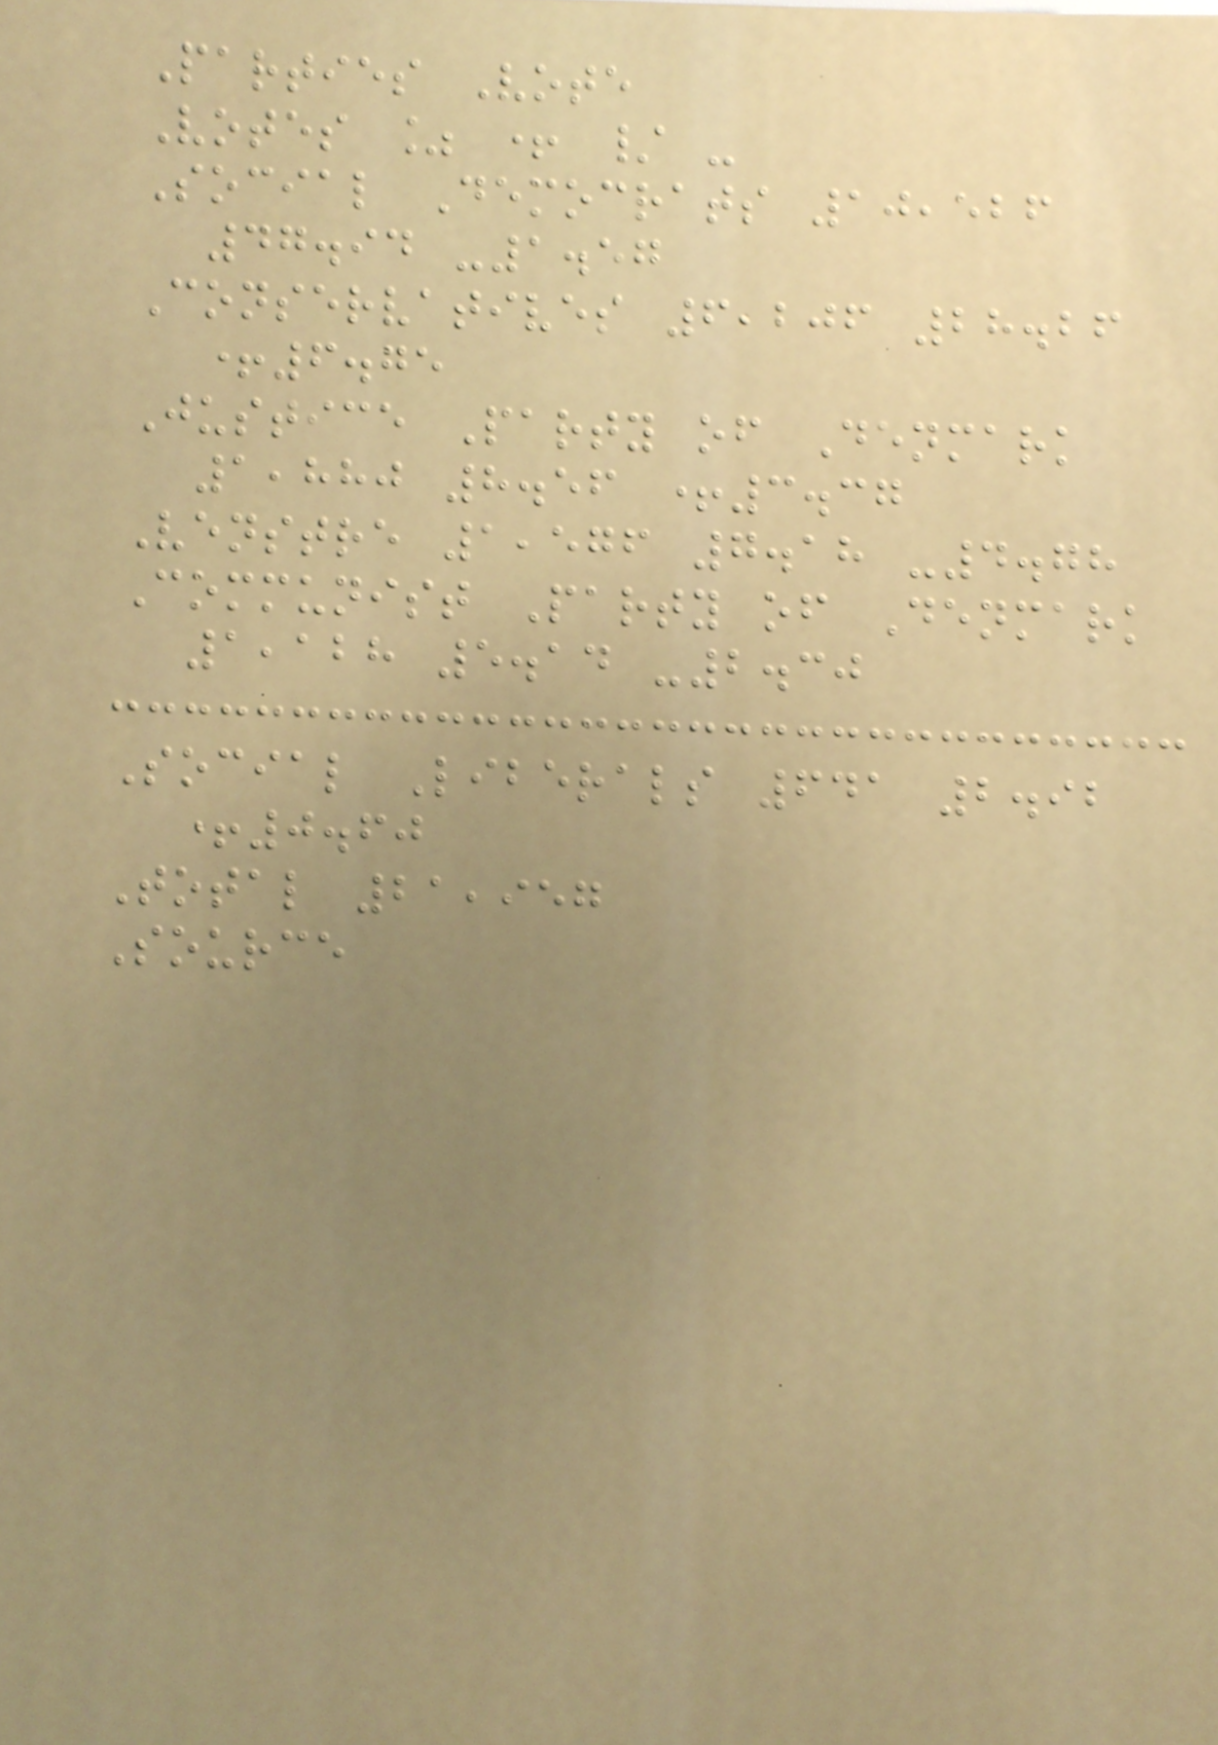Parties Vote
Votes % + / -
Social Democrats 10,526
47.94 -1.57
Conservatives 6,206 28.26
+6.75
Justice Party of Denmark
1,880 8.56 +3.37
Venstre 1,576 7.18 -4.78
Communist Party of Denmark
1,128 5.14 -2.30
Social Liberals 641 2.92
+0.60
Total 21,957
Source
